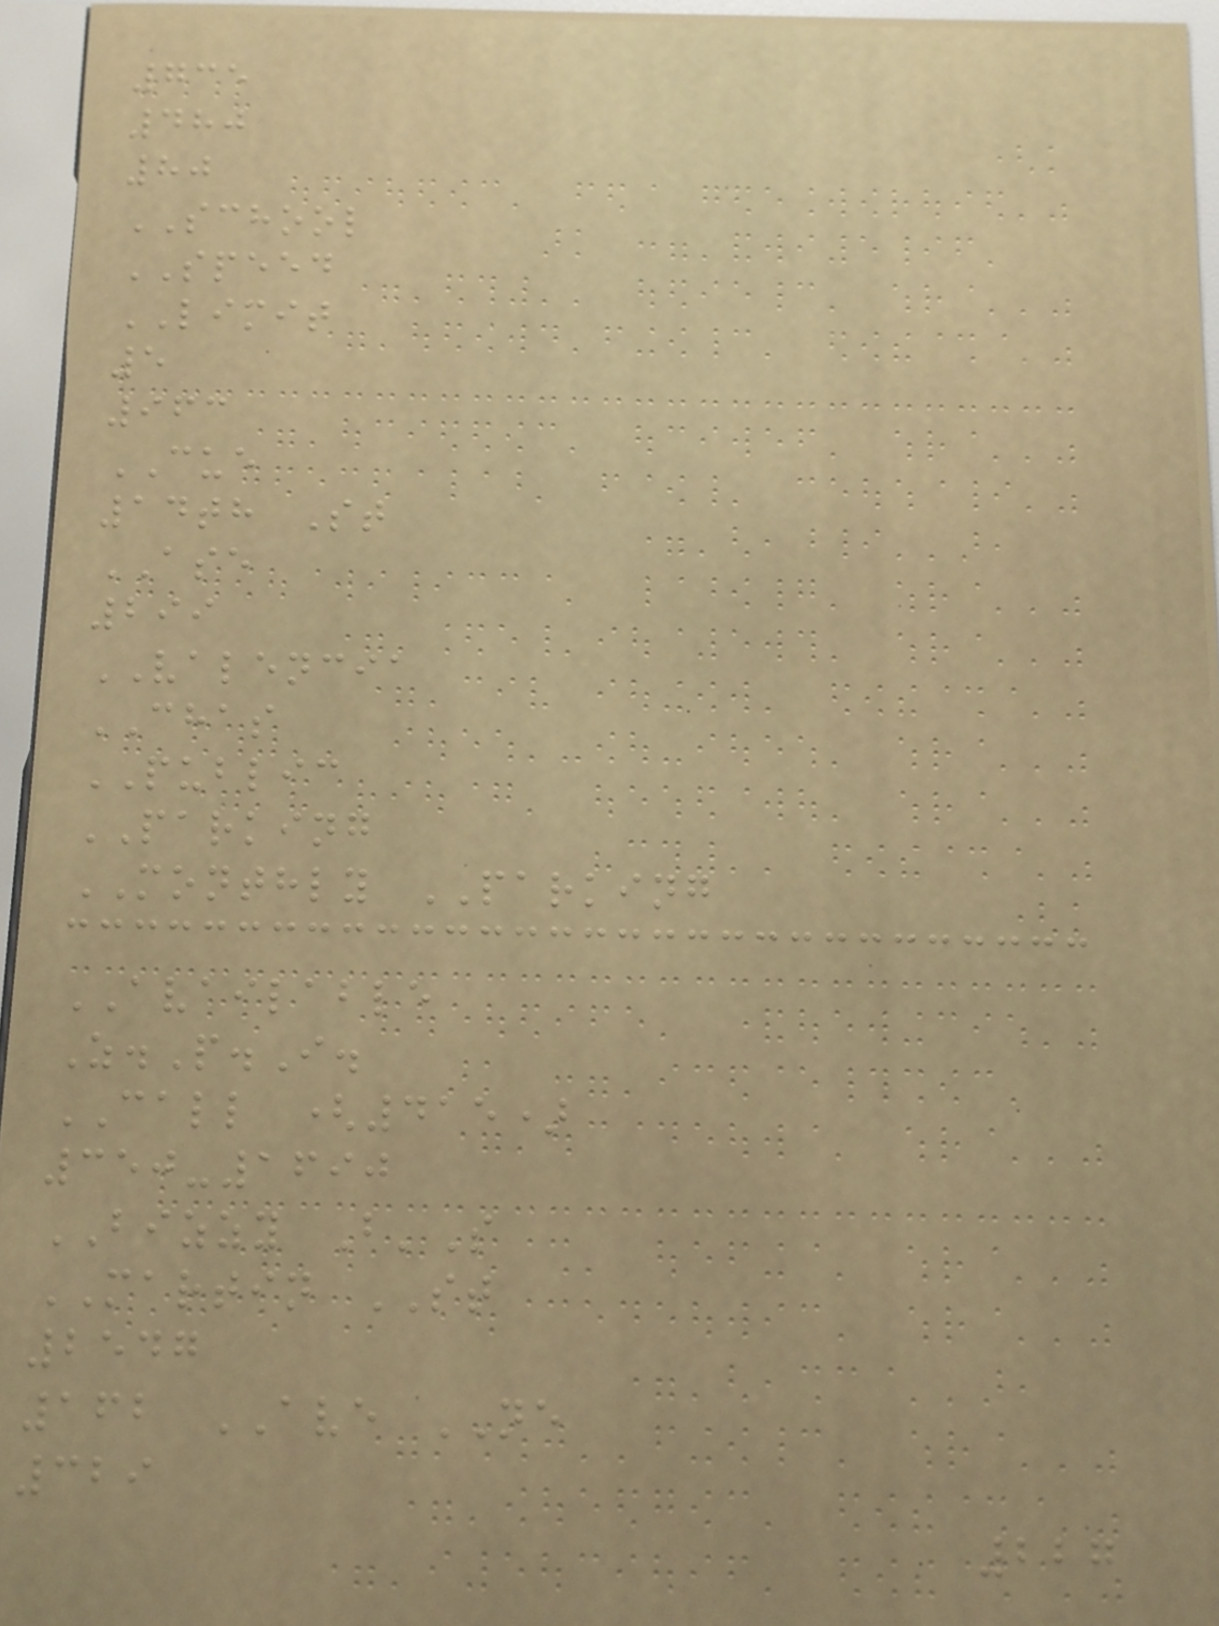735
480
80
SCHOOL
SPEED
LIMIT
5
963
CUE
14th St
ASE
299
VALENCIA
CHAS
PUBLIC
PARKING
MONTHLY PARKING
AVAILABLE
Z.P.I.
CALL (415)
350-1690
BIZZY B'S
MARTIN ST
2547
162 AVE NE
329
227
